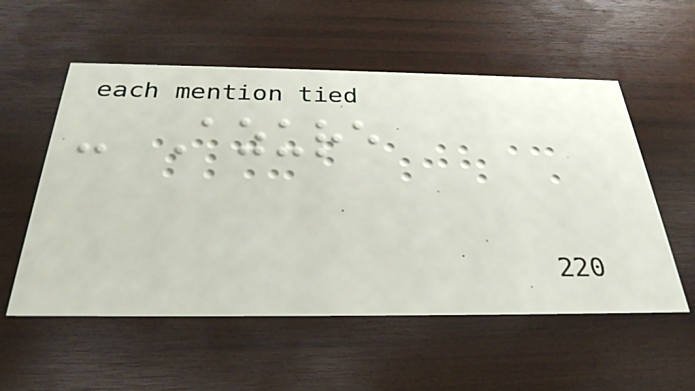- Azure
